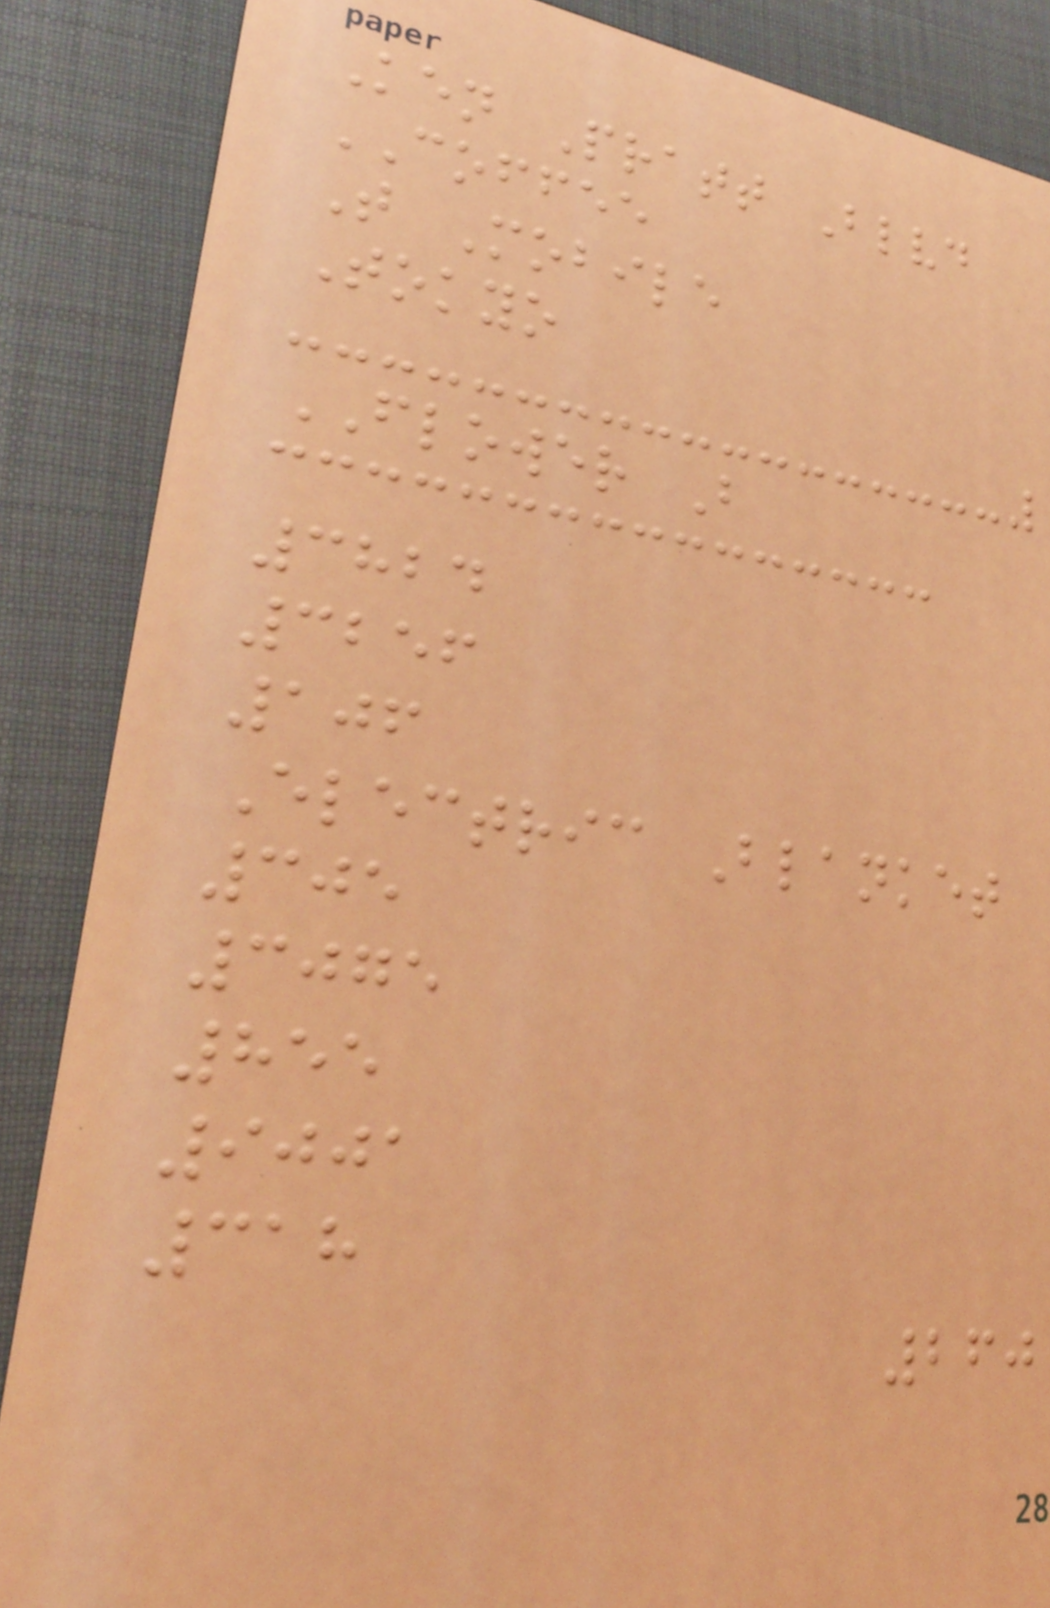Ken Pratt Blvd
COFFEE
T Mobile
Tokyo
FLOWER B
3824
3256
106
Electric Blanket
305
3075
855
9001
318
260
